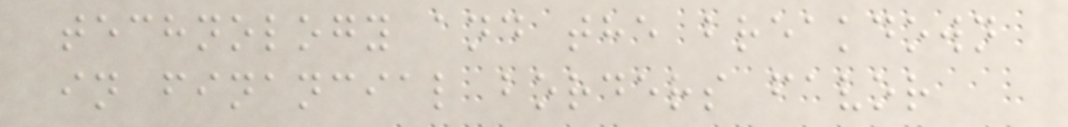technology and the breakdown
in financial borders favor
